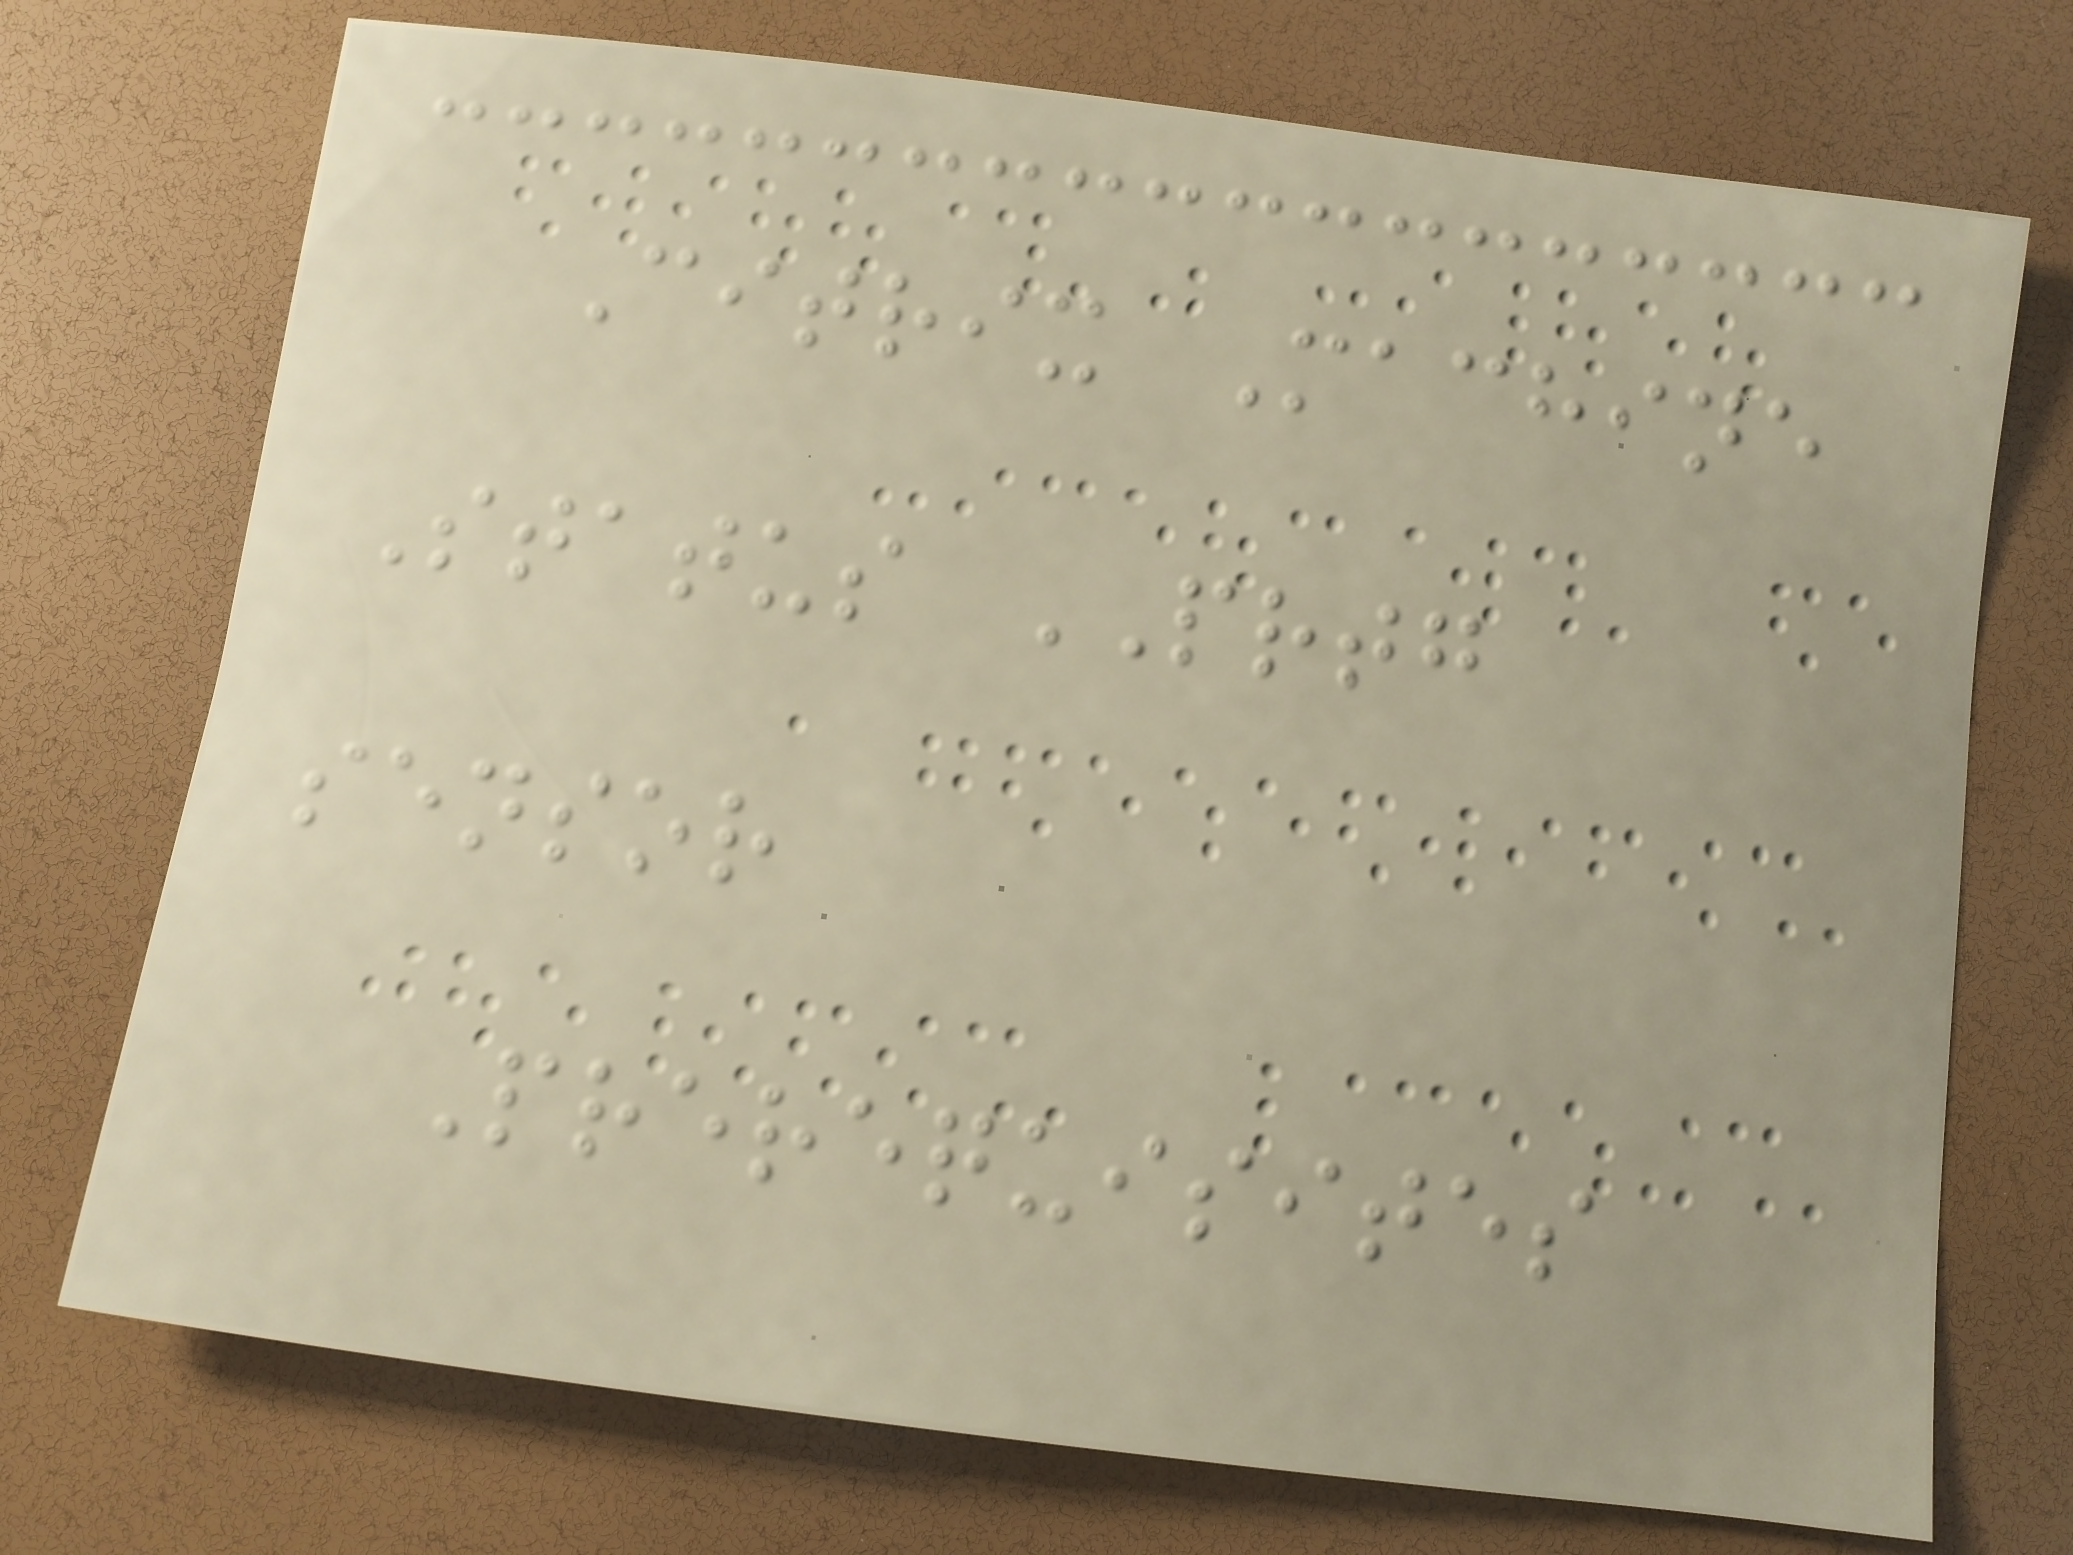Citrix Machine
Status PRTG
sensor
Prerequisites
